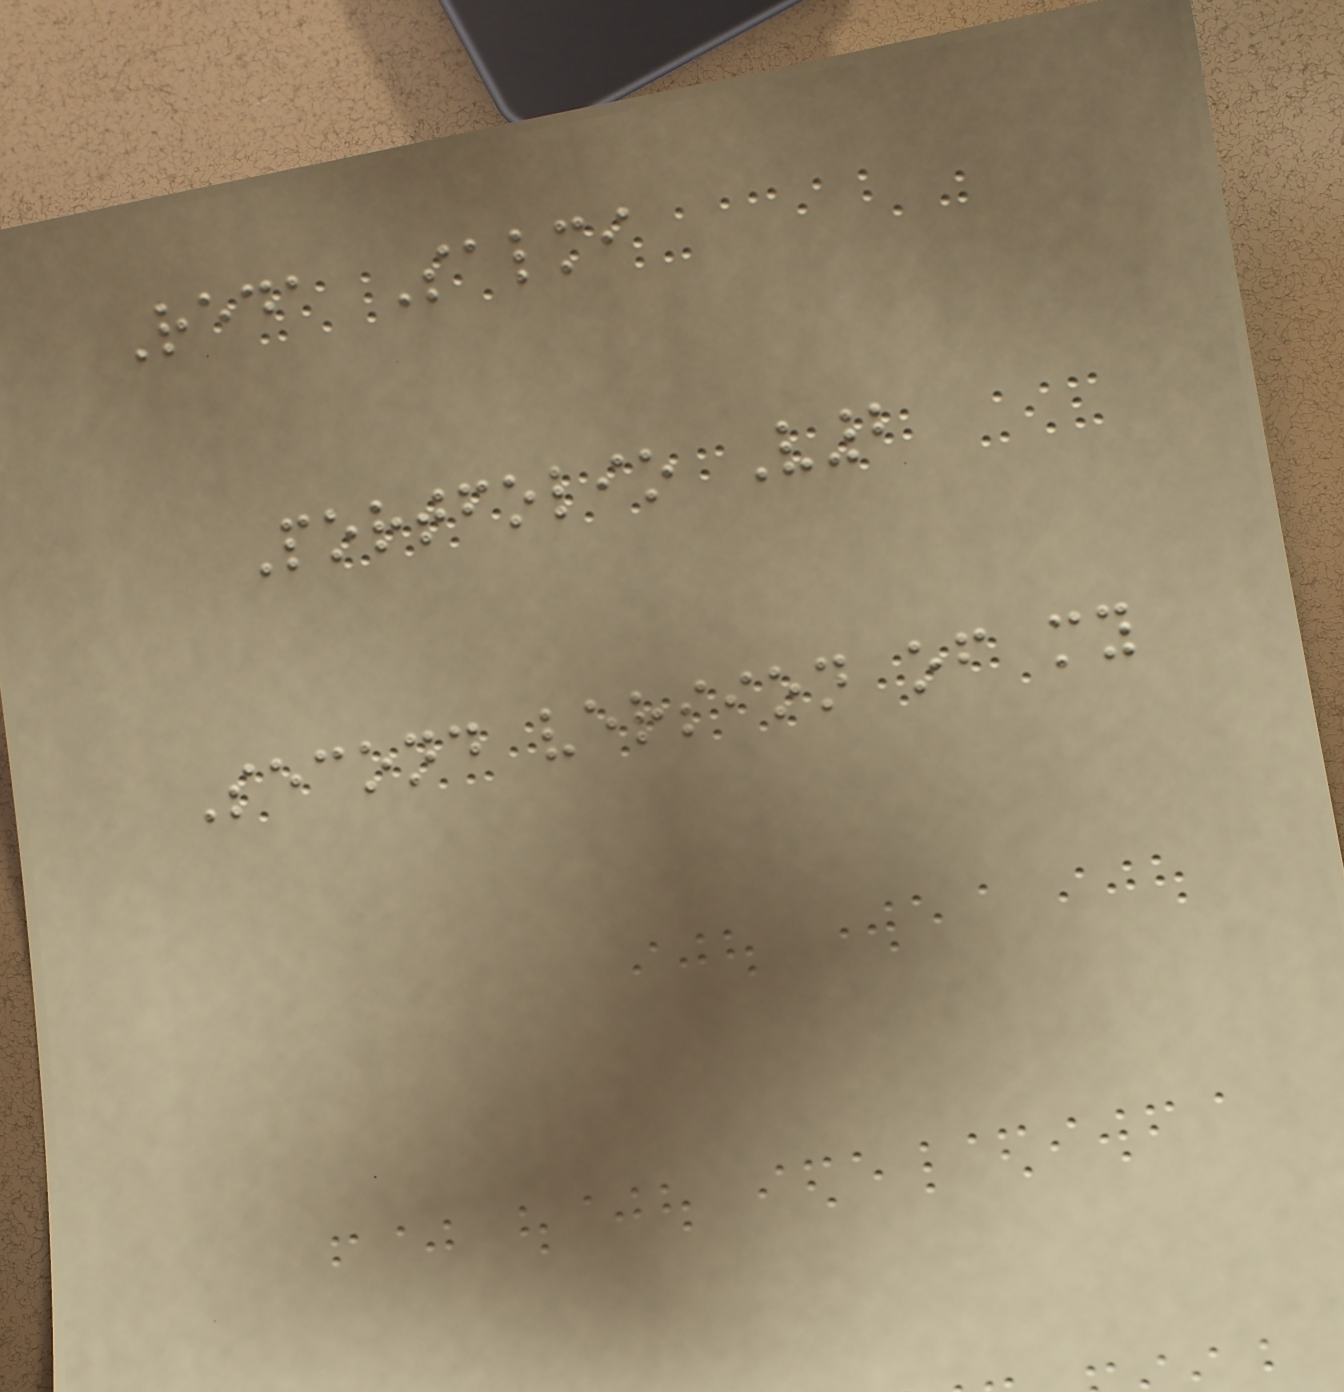Reda Salmi
Portfolio V2
Second version of my
